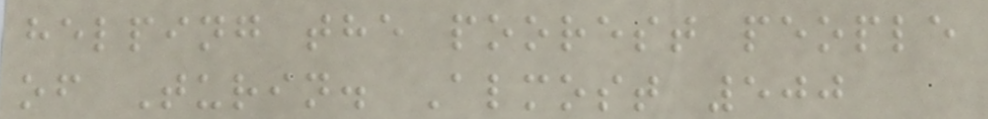helping the poorest people
of Turin. Almost 500
